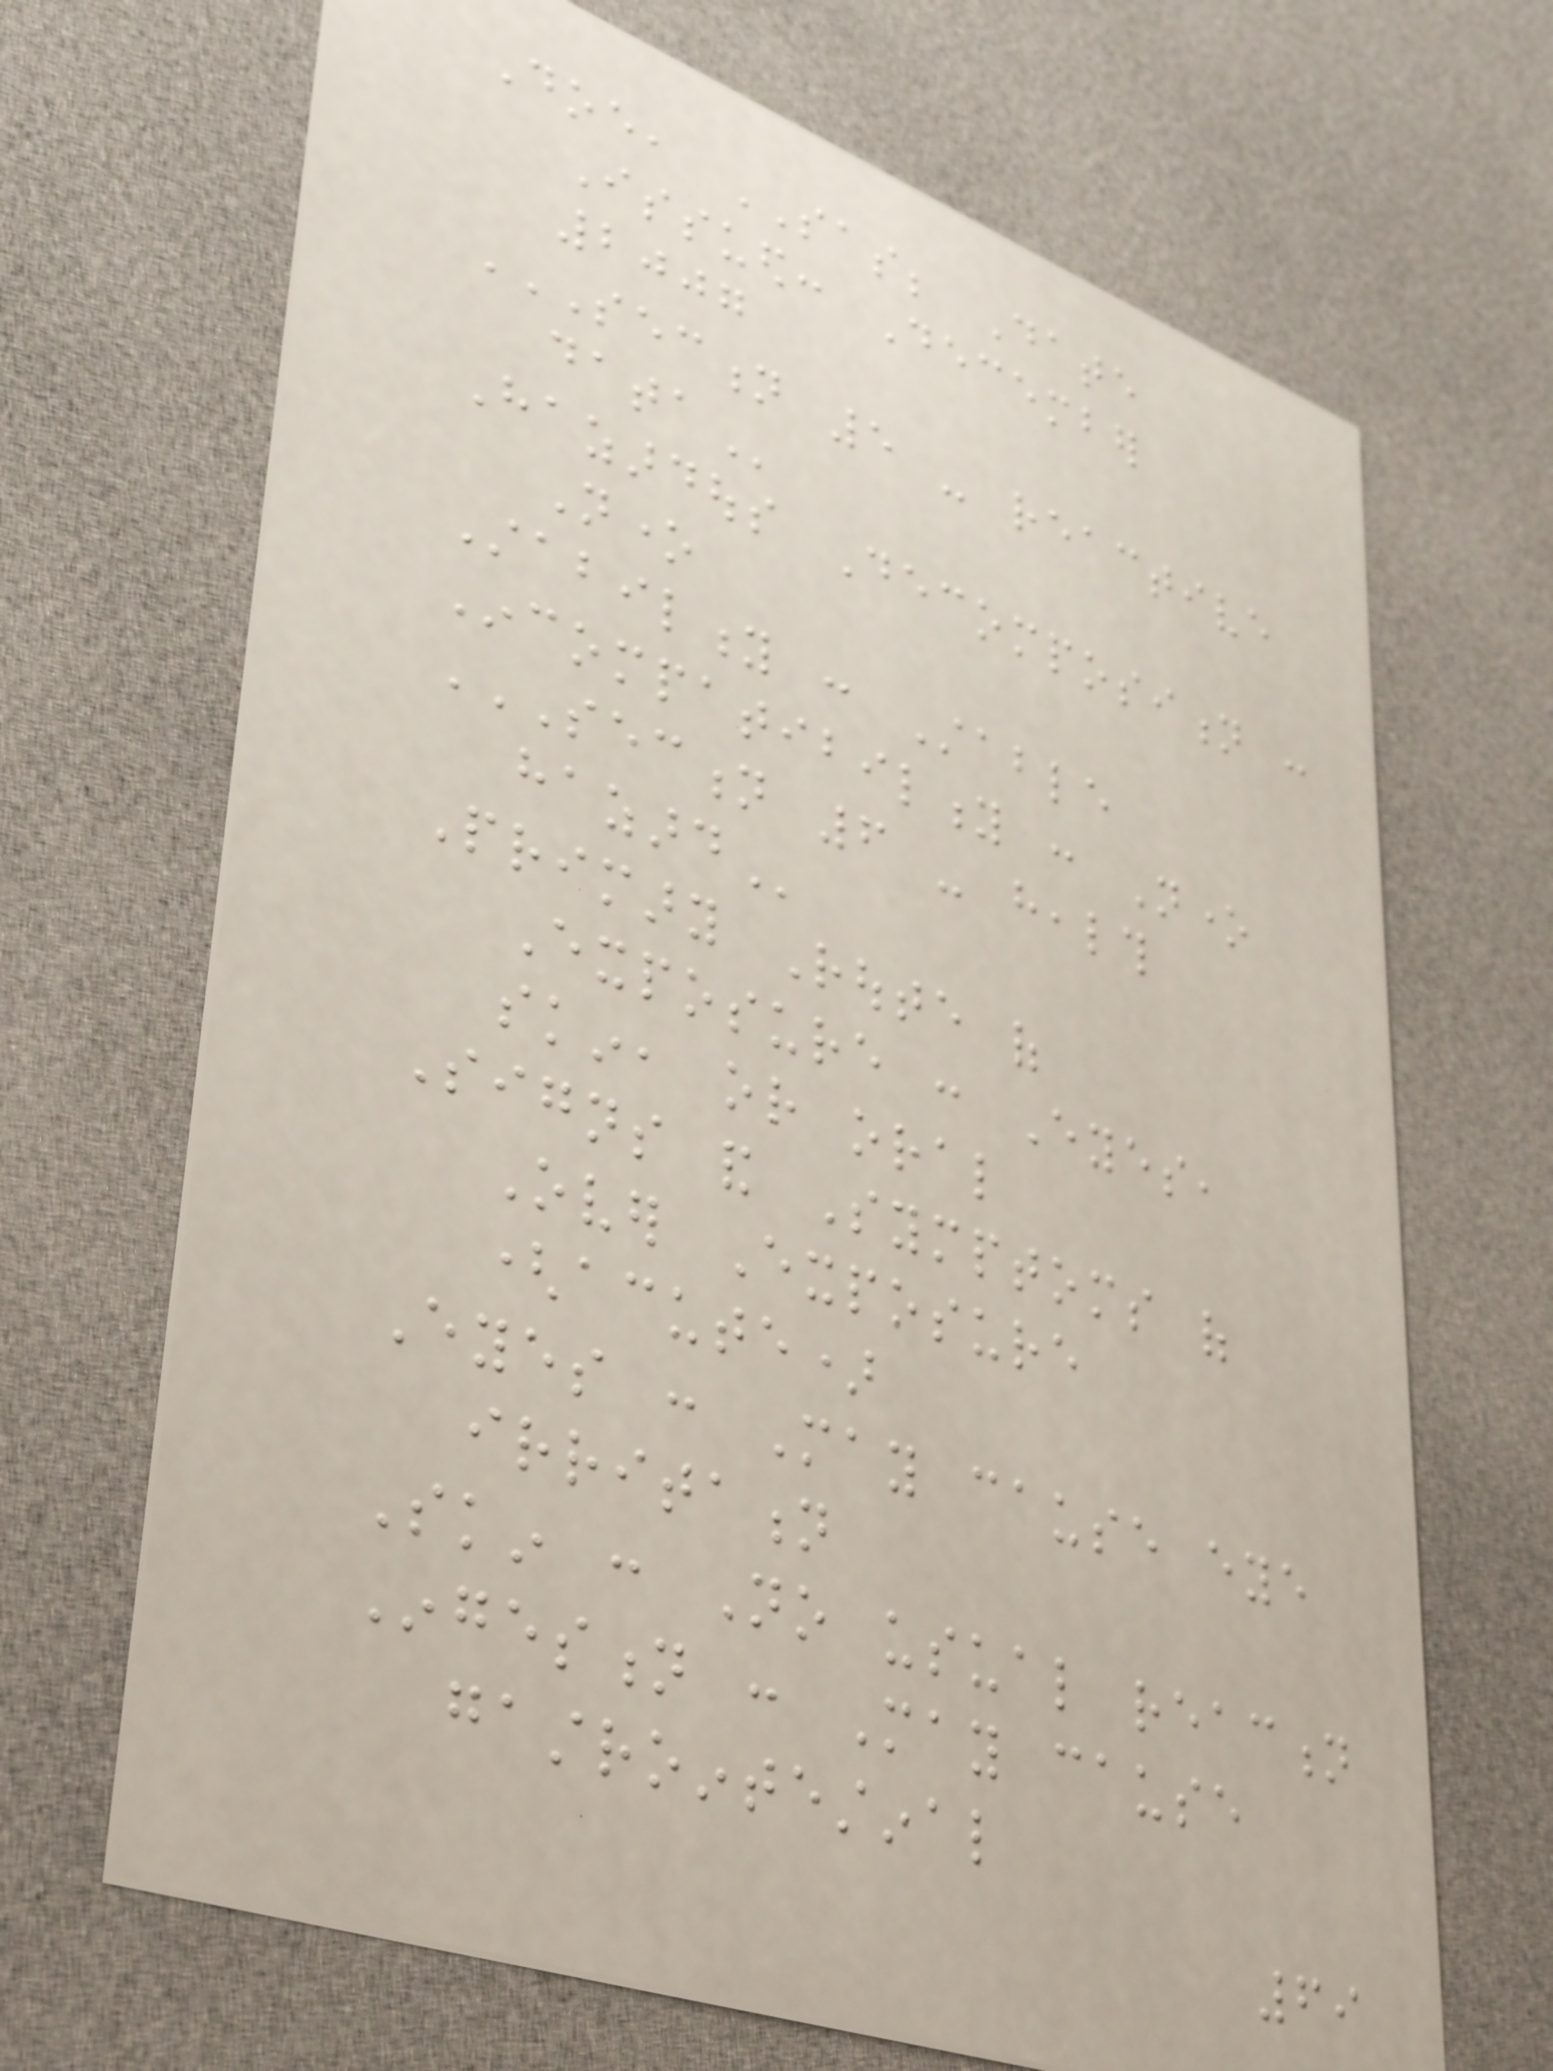Doe, SAS; Date
Issued: December
2007
SECTION 5 - REACTIVE
DATA
Hazardous Decomposition :
None
Stability : Stable
Incompatibility : None
SECTION 6 - HEALTH
HAZARD
Primary Route of
Exposure : Eyes,
skin, or oral
Signs and Symptoms of
Over Exposure
(acute)
Eyes : May cause eye
irritation
Skin : No usual reaction
Ingestion : May cause
gastrointestinal
69
